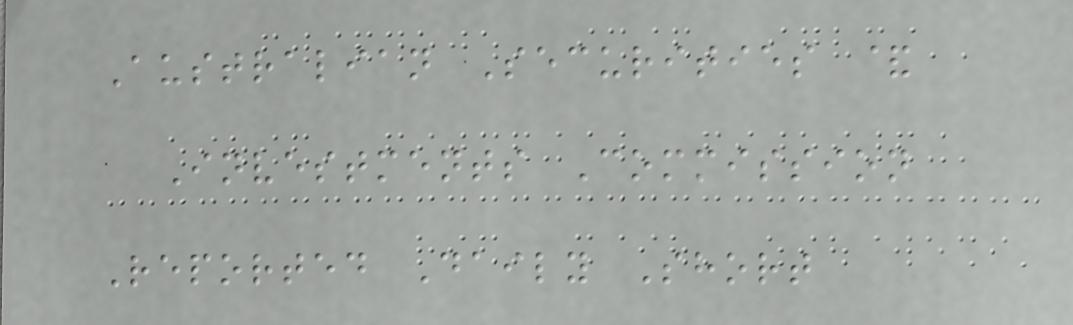Australian Securities &
Investments Commission
Reported Daily Short
